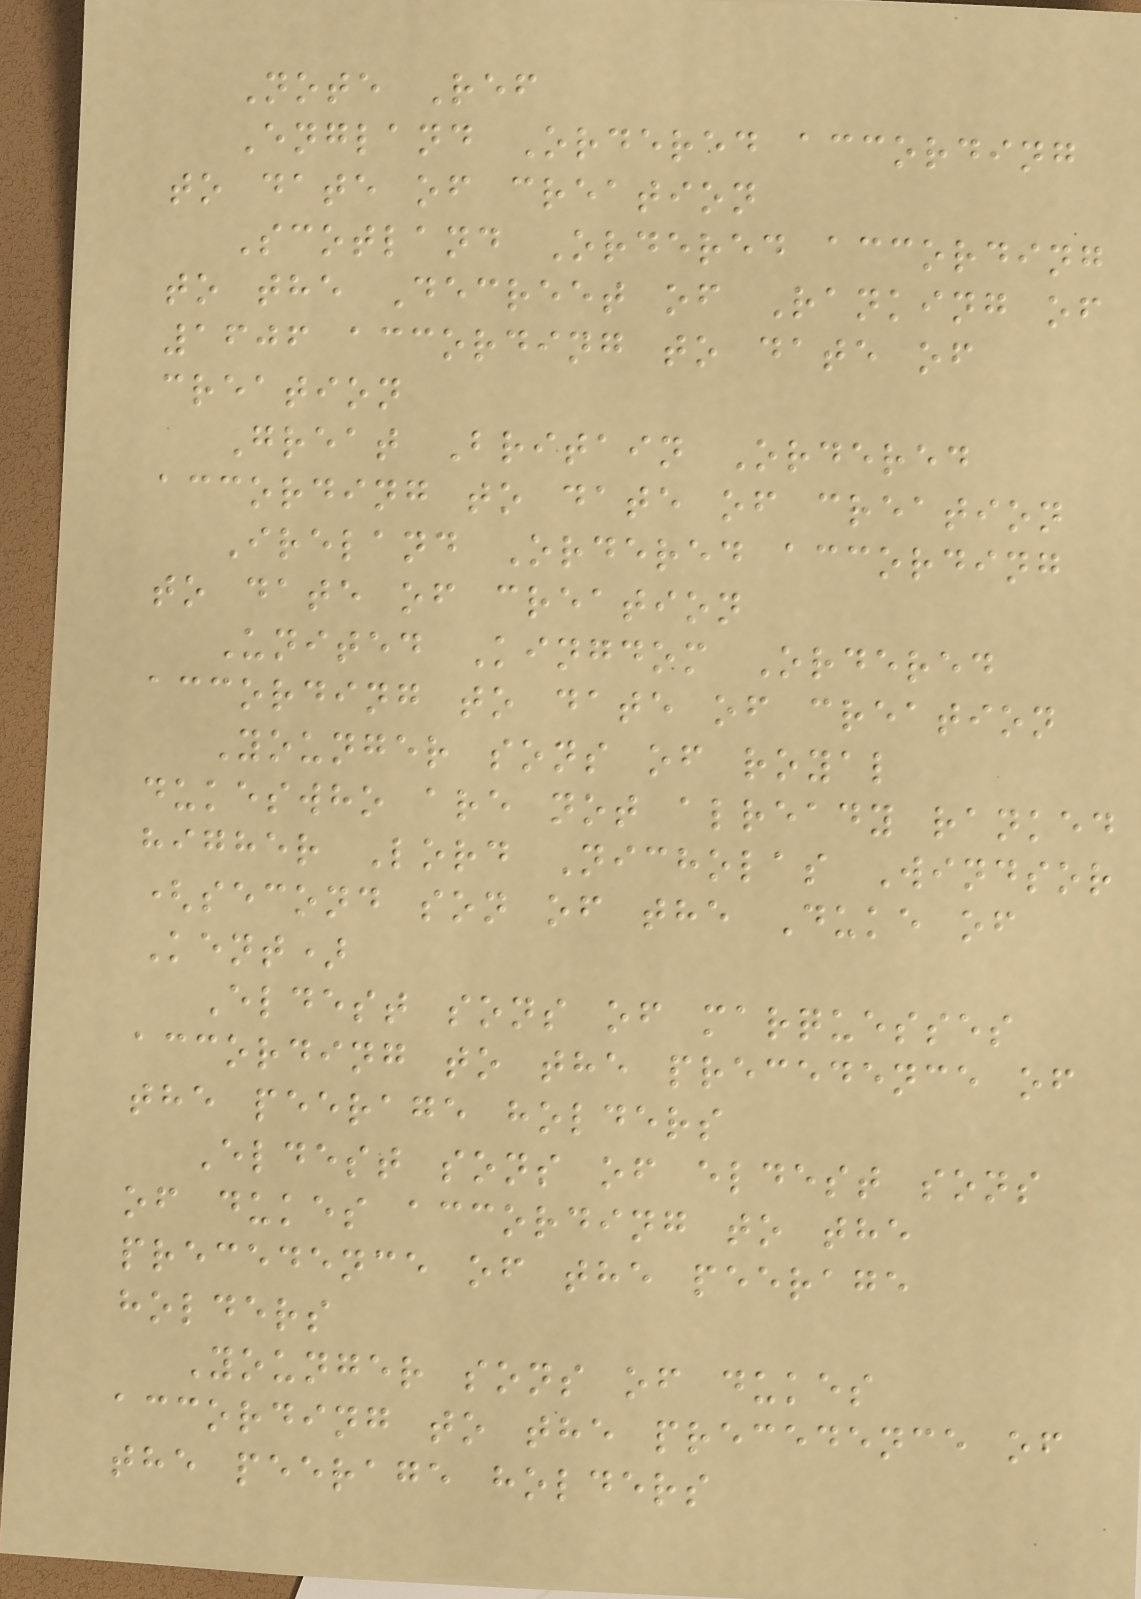Note Ref
England Ordered according
to date of creation
Scotland Ordered according
to the Decreet of Ranking of
1606 according to date of
creation
Great Britain Ordered
according to date of creation
Ireland Ordered according
to date of creation
United Kingdom Ordered
according to date of creation
Younger sons of royal
dukeswho are not already ranked
higher Lord Nicholas Windsor
(second son of the Duke of
Kent)
Eldest sons of marquesses
according to the precedence of
the peerage holders
Eldest sons of eldest sons
of dukes according to the
precedence of the peerage
holders
Younger sons of dukes
according to the precedence of
the peerage holders
